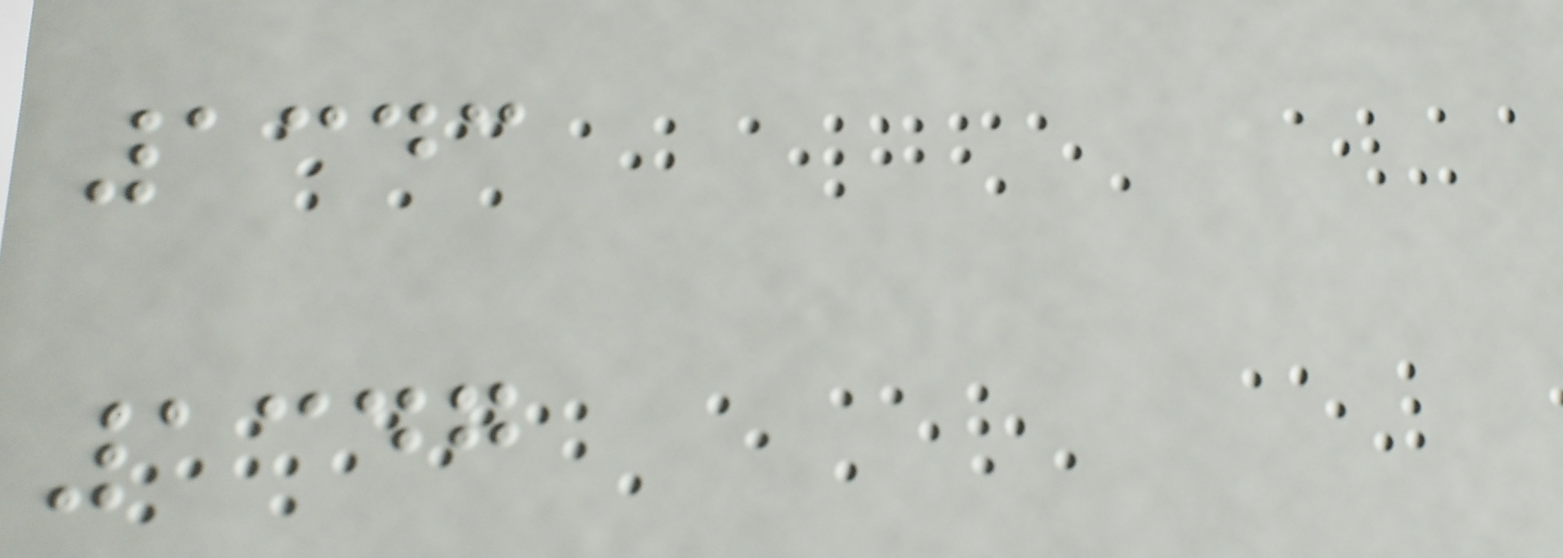1343
1347
